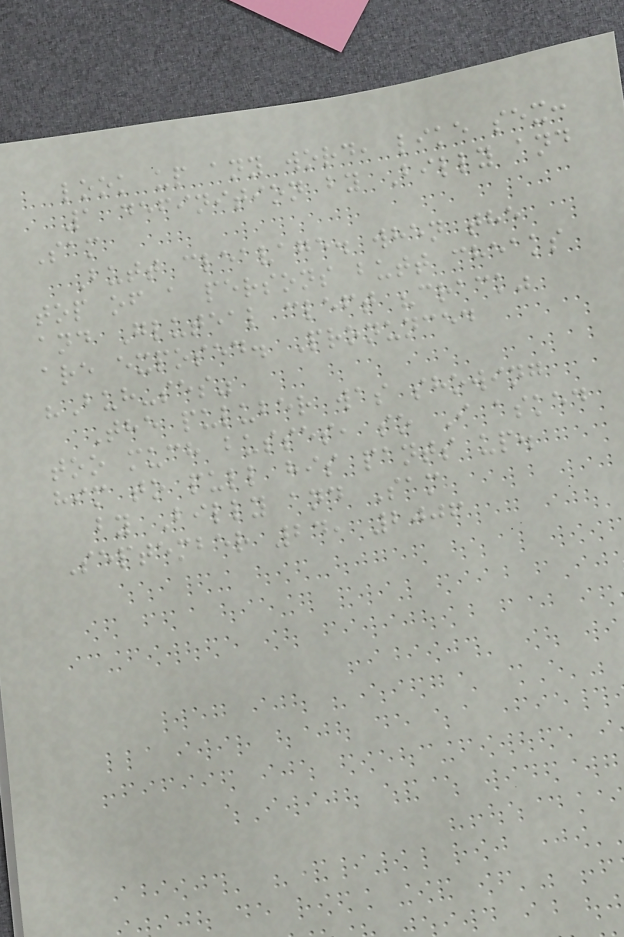look up any word, like sex:
1 definition by Billy and
Sam
Butt cleavage. when the
top of a persons butt cheaks
and Gluteal cleft "crack"
are exposed. Pronunced
"Buh-ses"
The puluber was showing
too much busses, so I asked
him to pull his pants up.
by Billy and Sam
September 24, 2006
